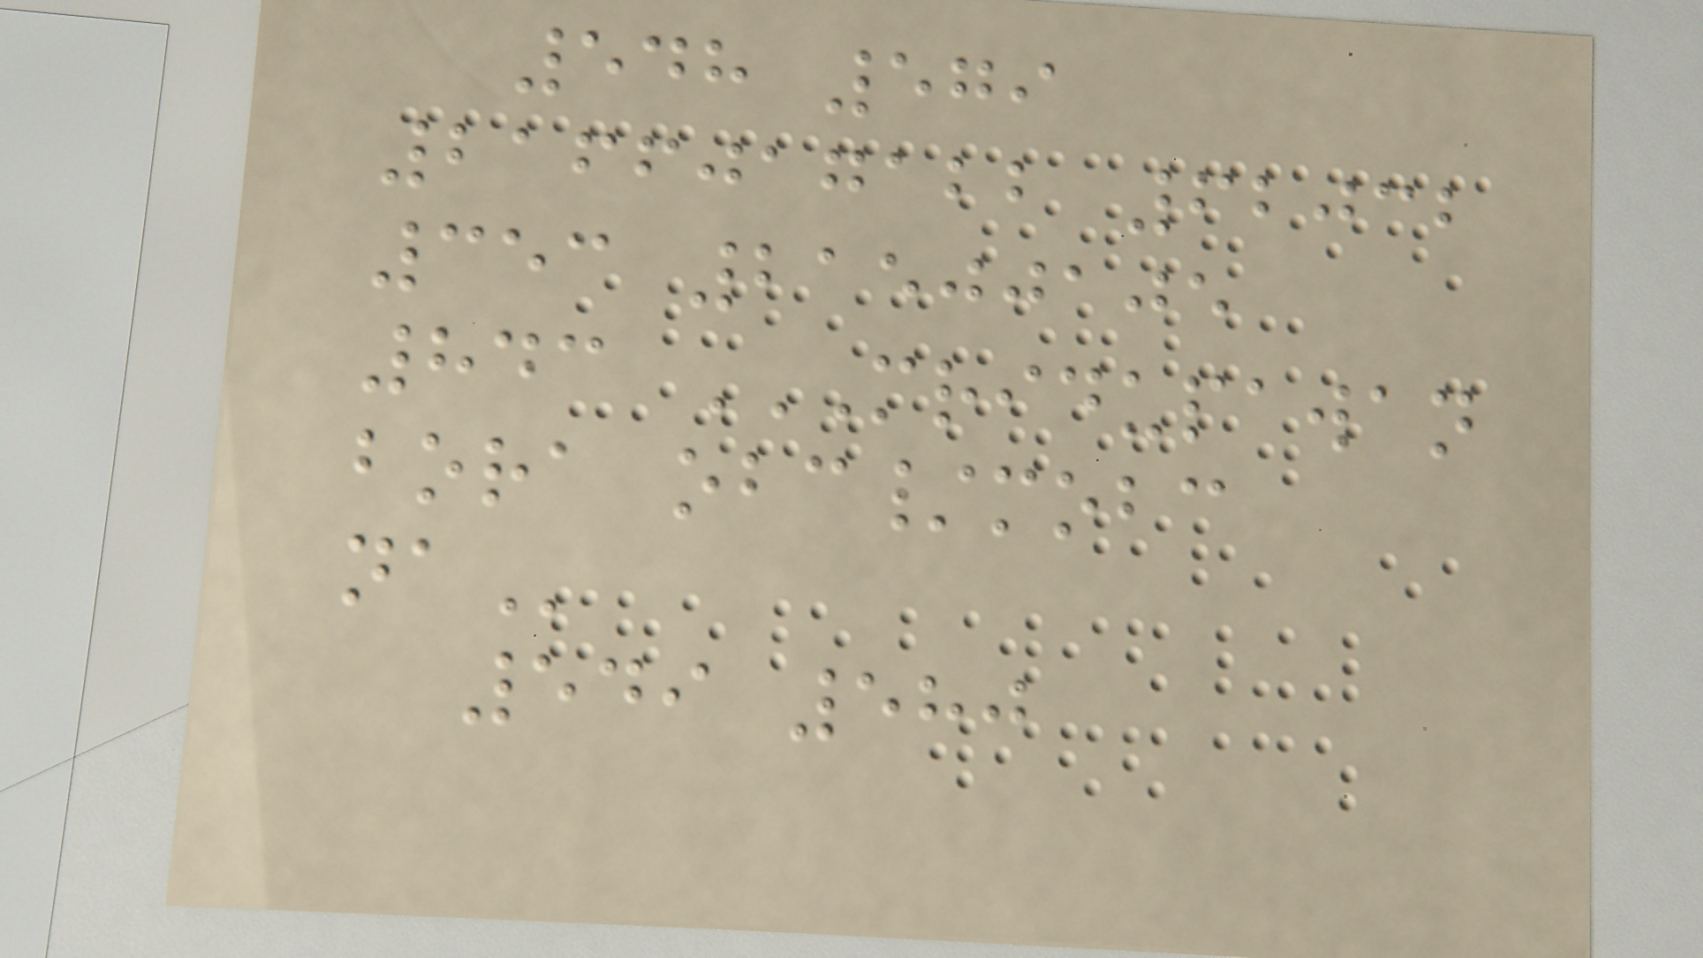548 579
2166017122 62032
353 21500105
843 MRIDUPAWAN
BORA OBC/MOBC
NA
549 580
